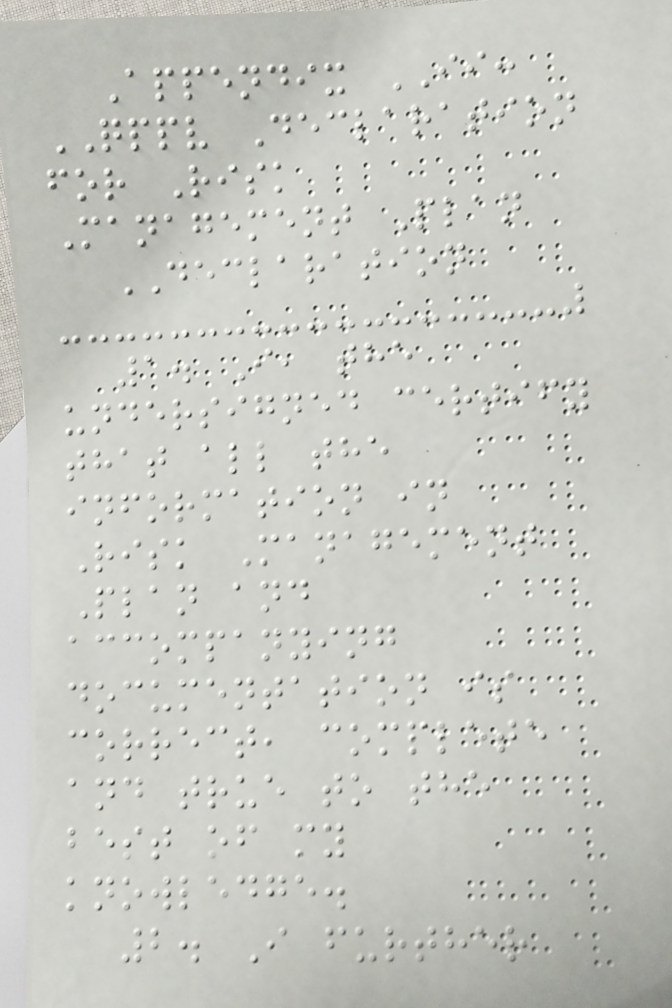Appendix II:
QPPV Declaration
for Risk
Management Plan
DECLARATION
1. I, the
undersigned certify
that all the
information in
Risk Management
Plan and
accompanying
documentation is
correct, complete
and true to the
best of my
knowledge.
2. I further
